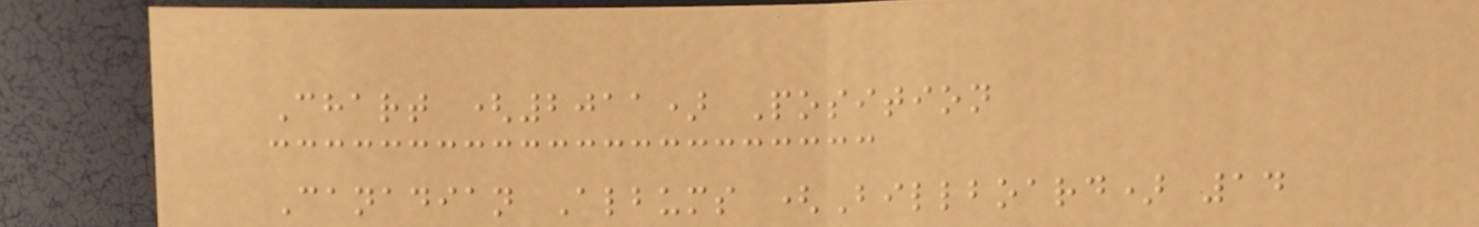Chart (2011) Position
Canadian Albums (Billboard) 14
